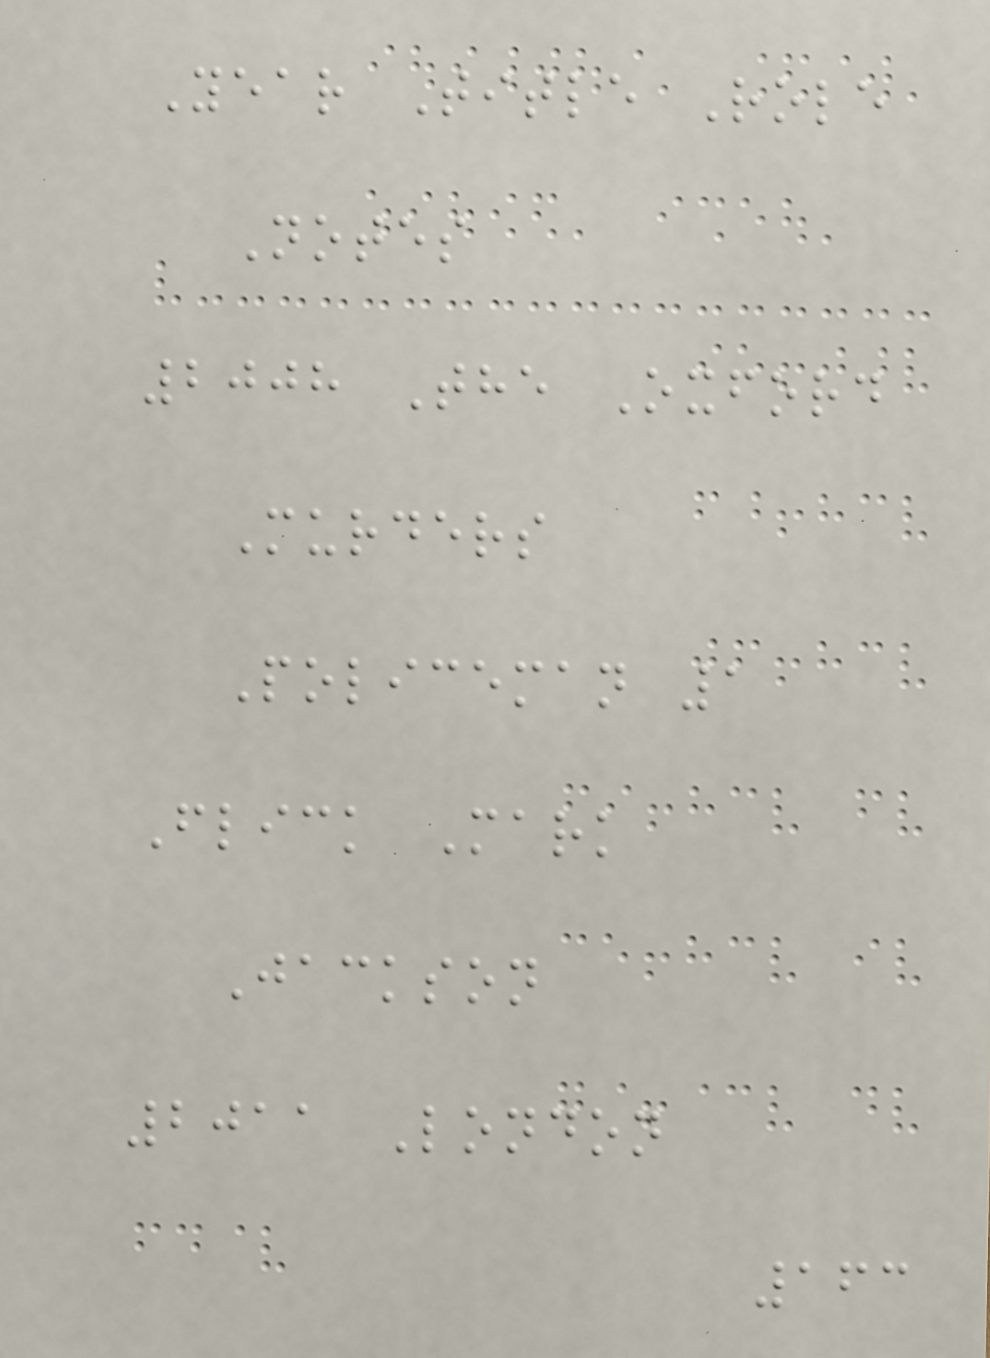Year Title Role
Notes
2008 The Oxford
Murders
Policeman 1
Flick Mark
Jackson
2011 London
163
